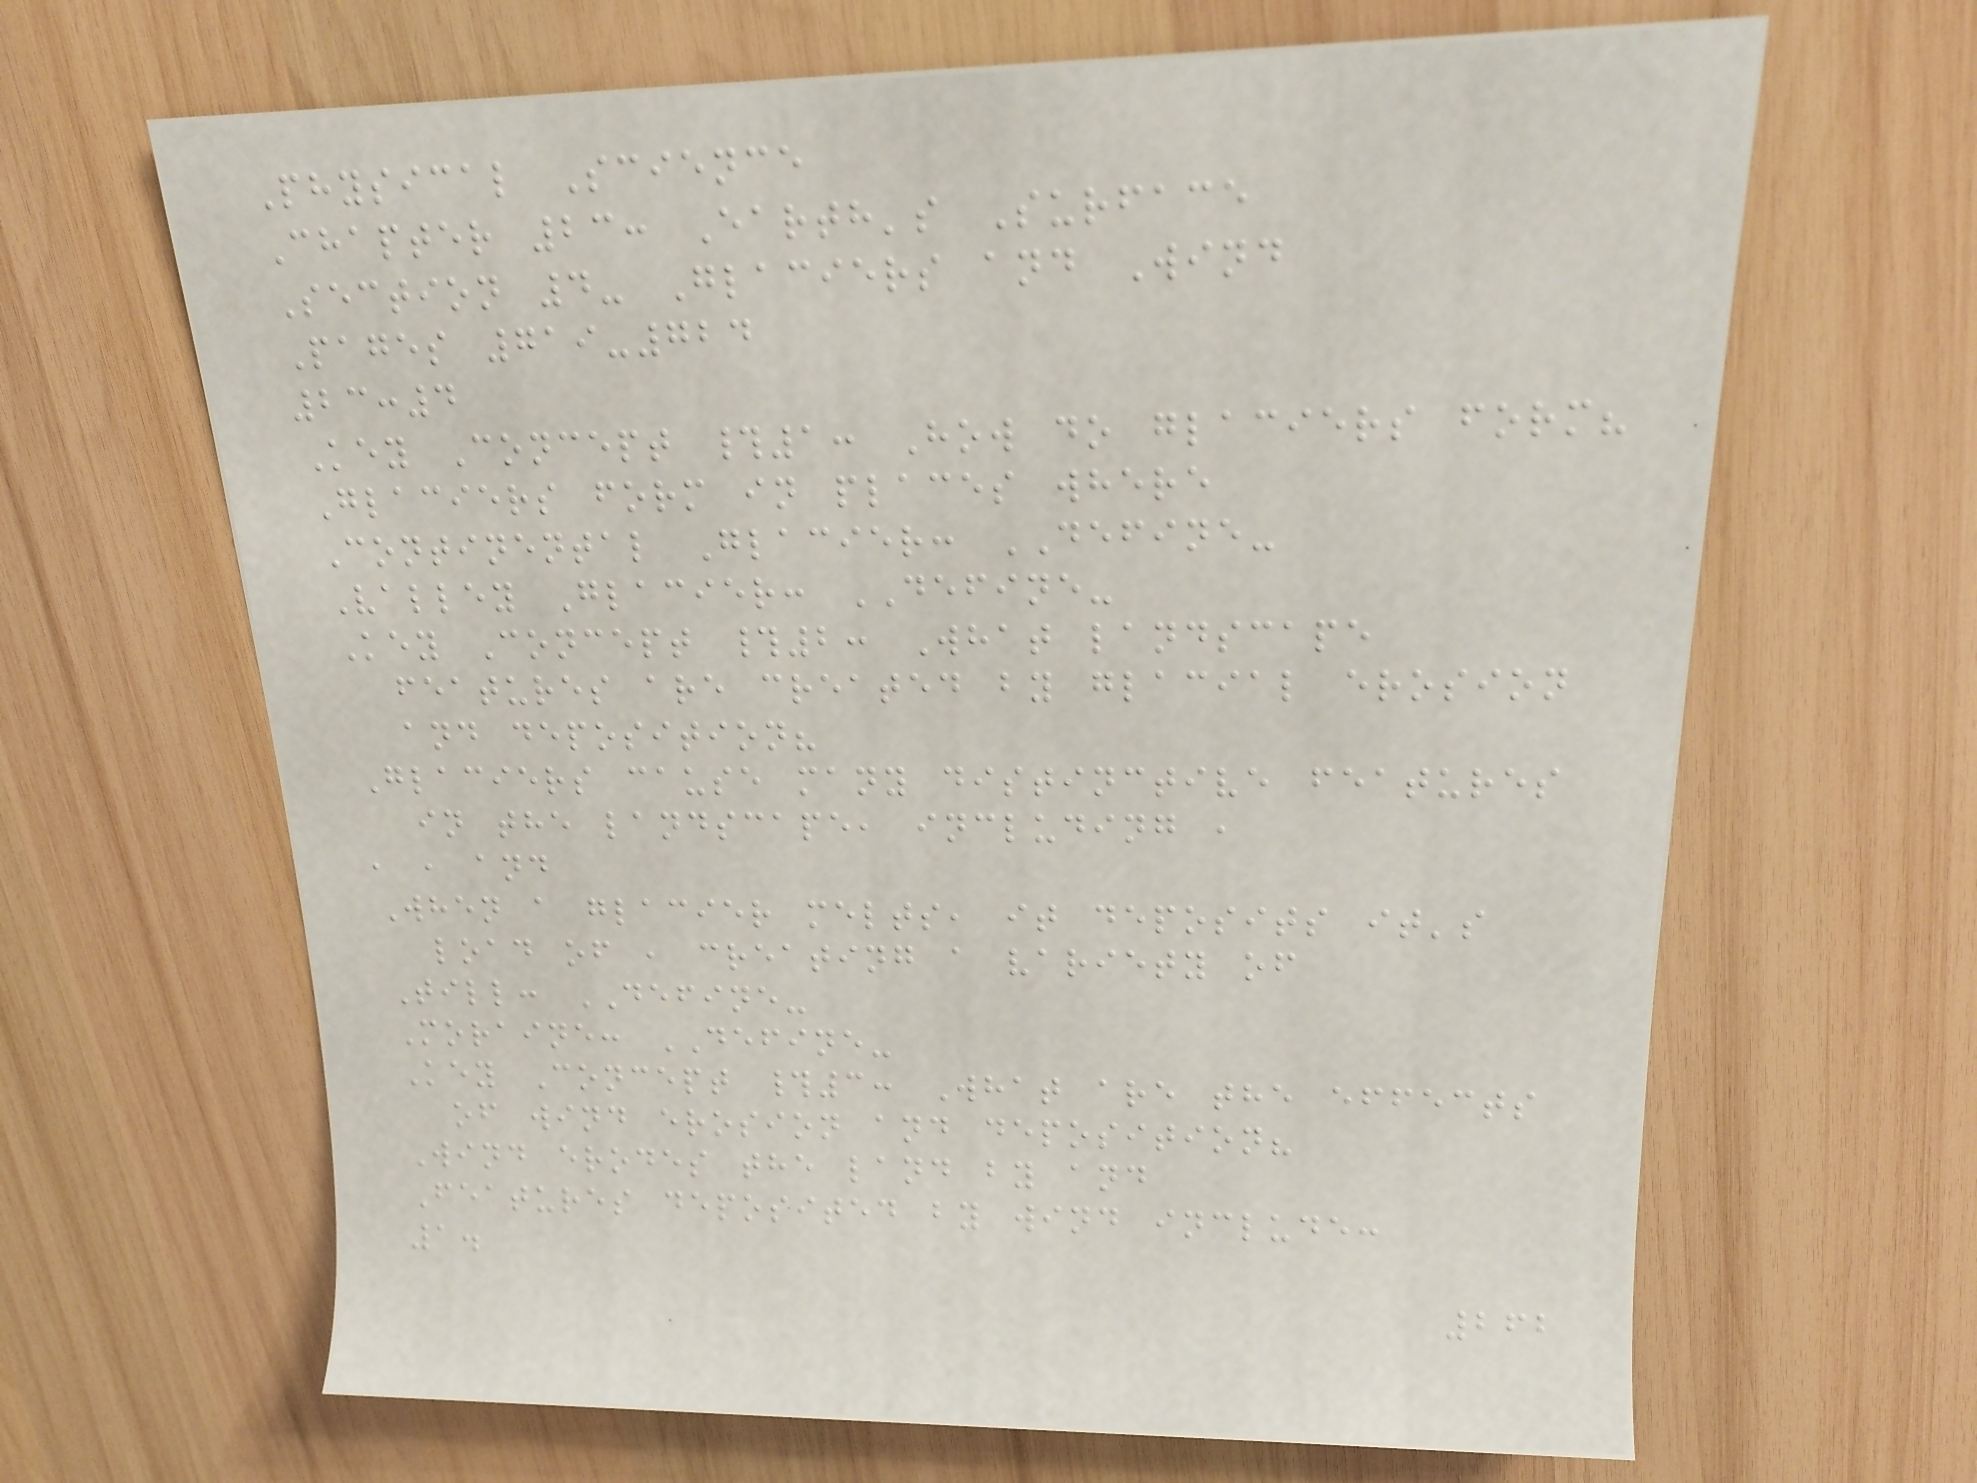Physical Science
Chapter 23: Earth's Surface
Section 4- Glaciers and Wind
Pages 719-724
23:4
Key Concept #1: How do glaciers form?
Glaciers form in places where
Continental Glacier: DEFINE-
Valley Glacier: DEFINE-
Key Concept #2: What landscape
features are created by glacial erosion
and deposition?
Glaciers cause many distinctive features
in the landscape, including ,
, , and
When a glacier melts, it deposits it's
load of , creating a variety of
Till: DEFINE-
Moraine: DEFINE-
Key Concept #3: What are the effects
of wind erosion and deposition?
Wind erodes the land by and
Features deposited by wind include:
1.
262
